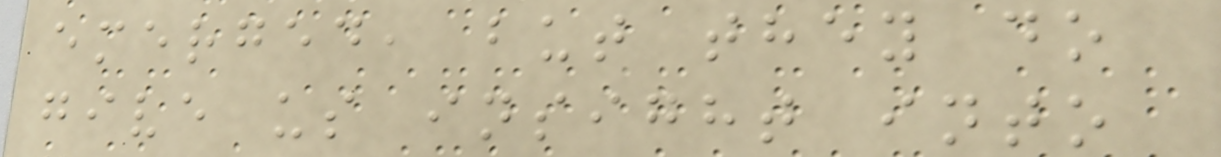emerged, but they do
give us insight into
